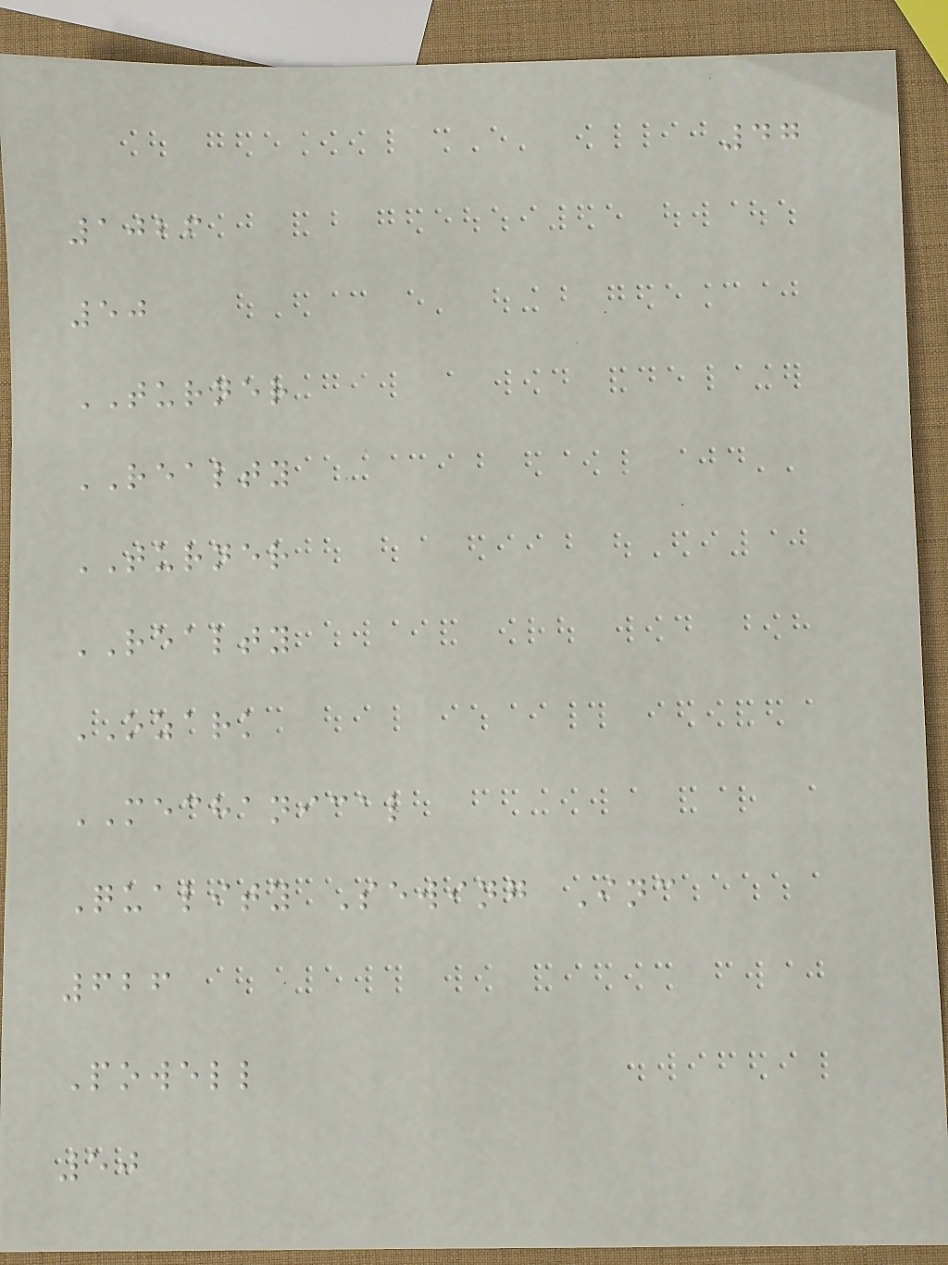47
1026
50
TURNER
REALTY
TURNER
REALTY
OZARK
MECHANICAL
Quality Sewing Inc
626
Powell
50
